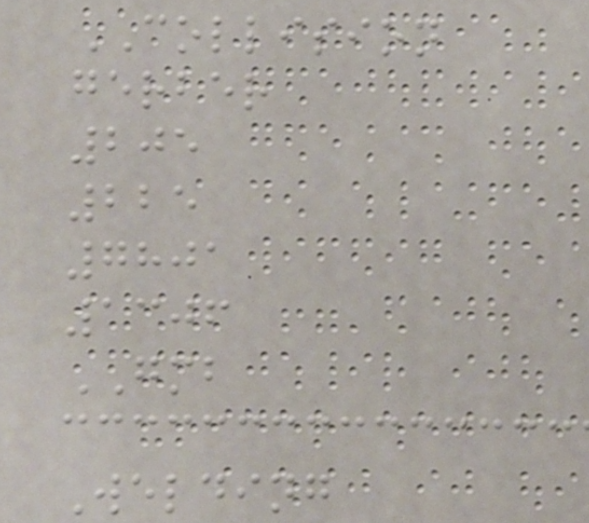COLLISION
gerber
205
225
7801
1306
GMB
Welding
